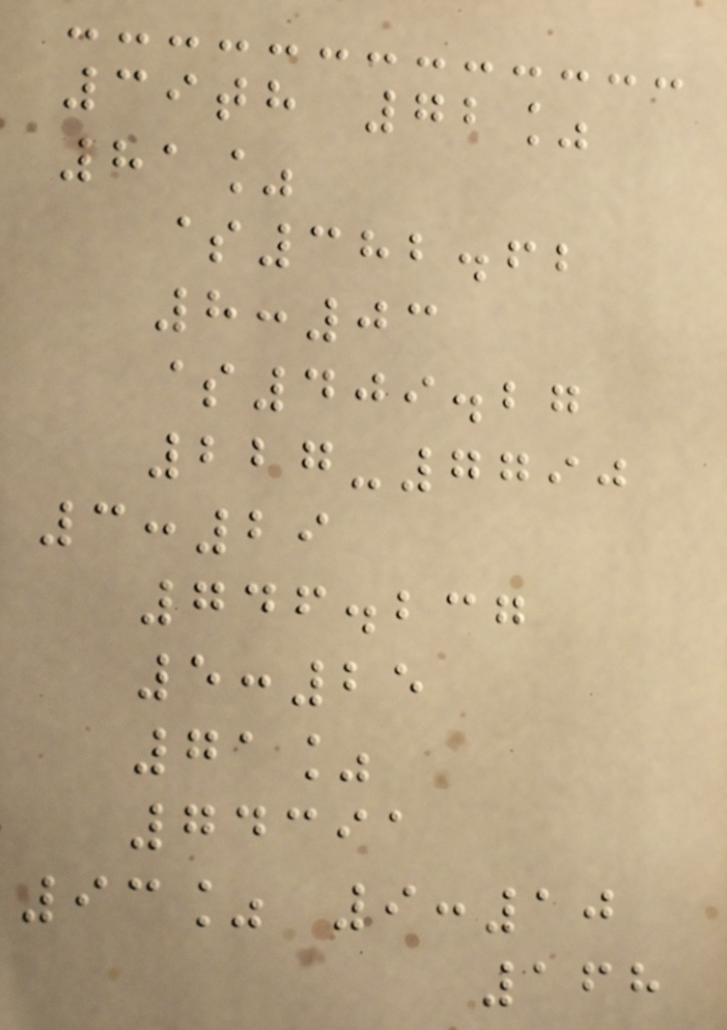39th 72%
81%
$382.62
8:03
$409.27
227-7790
3:29
746.237
5:25
71%
74391
93% 9:10
168
